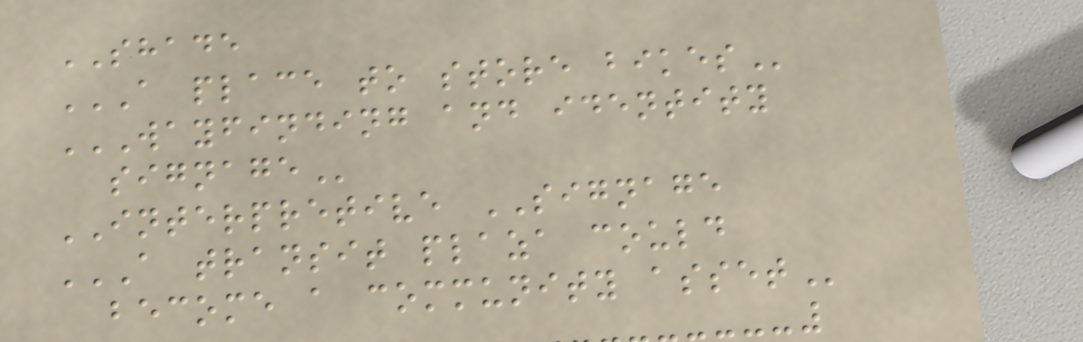SHADE
A PLACE TO STORE BIKES
WAYFINDING AND IDENTITY
SIGNAGE
INTERPRETIVE SIGNAGE
A TRANSIT PLAZA COULD
BECOME A COMMUNITY ASSET
